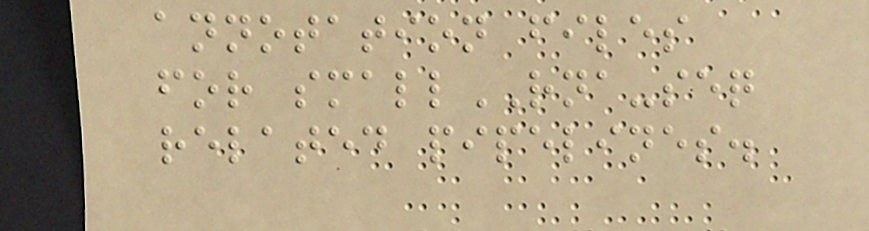annotation files
for smallRNA-seq
related pipelines.
